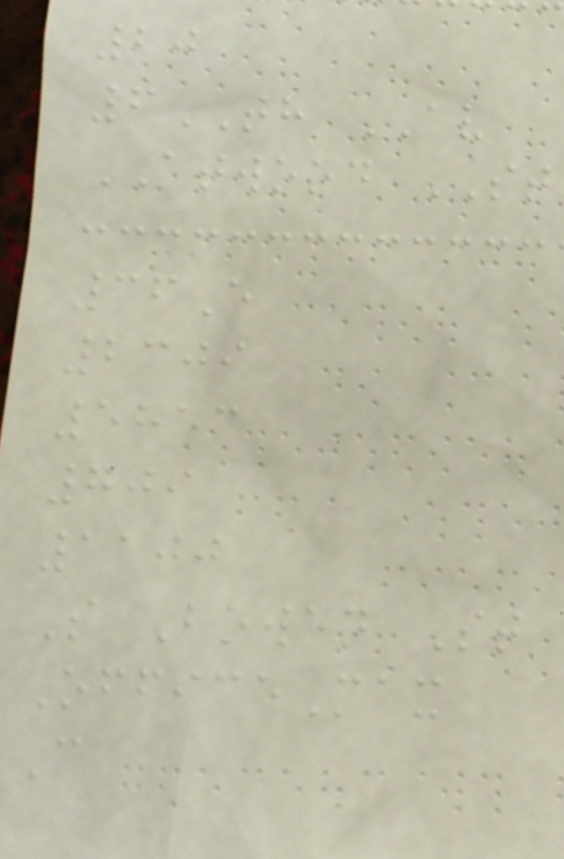20
6TH AV
ATWOOD ST
36E
2309
5853
709
1100
S Bowen St
OfficeMax
C
